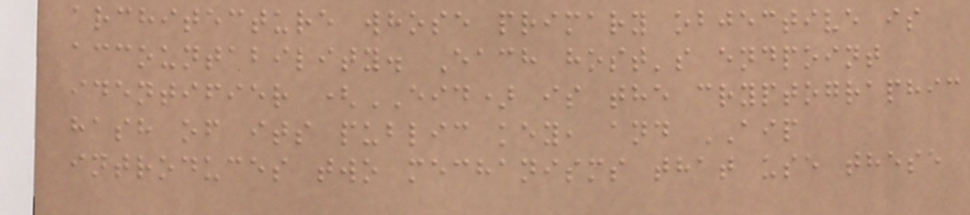architecture whose primary objective is
accountability. Each host's endpoint
identifier (EID) is the cryptographic
hash of its public key, and AIP
introduces two mechanisms that use these
